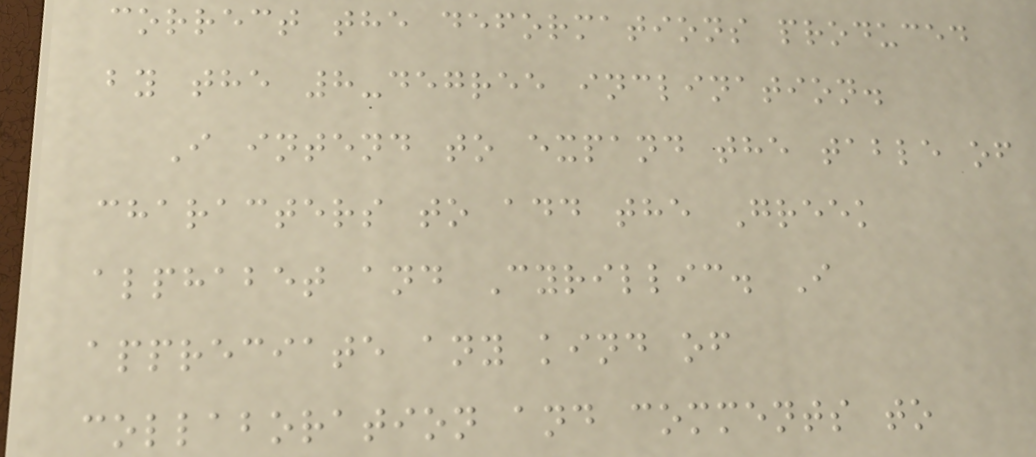correct the deformations produced
by the 8-degree inclination.
I intend to expand the table of
characters to add the Greek
alphabet and Cyrillic. I
appreciate any kind of
collaboration and comments to
